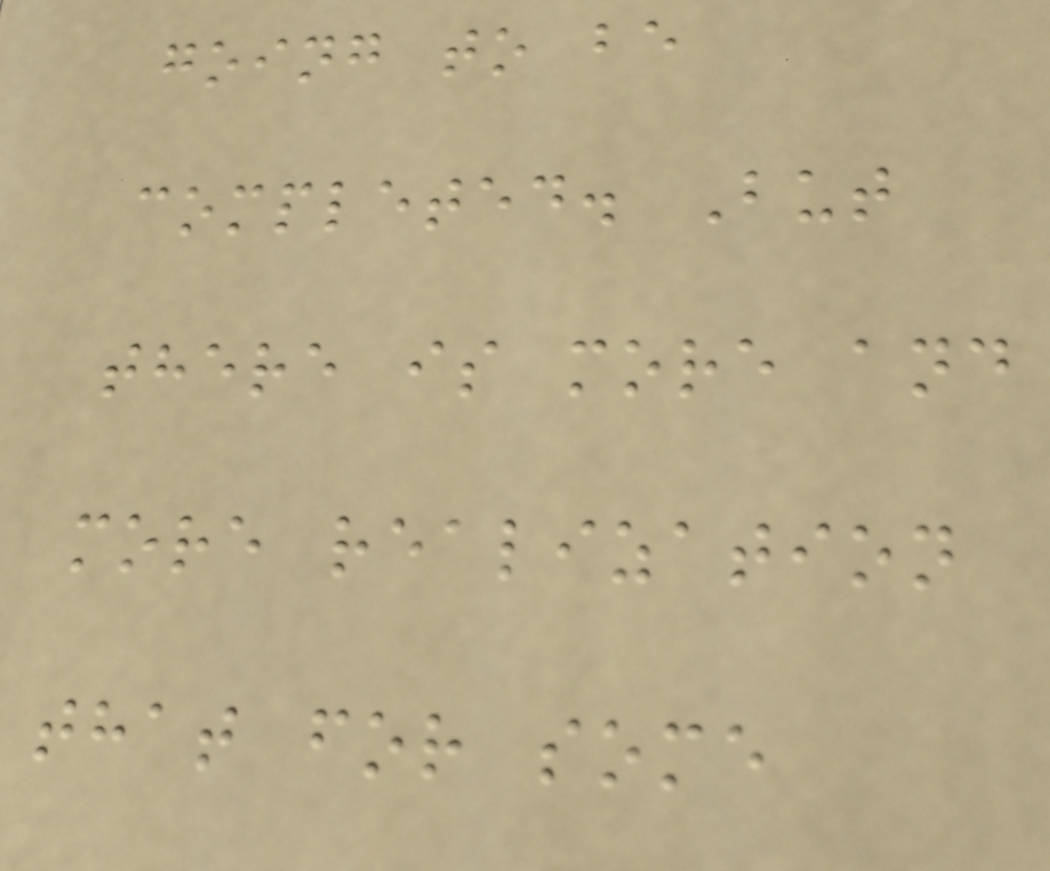going to be
completed. But
there is more and
more realization
that for some
